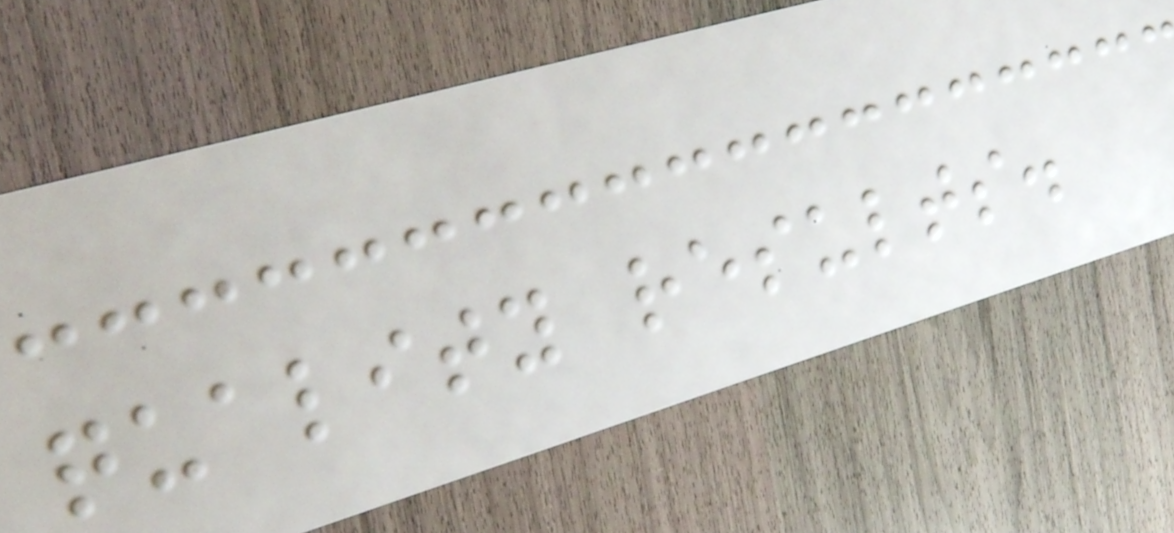quality results.
